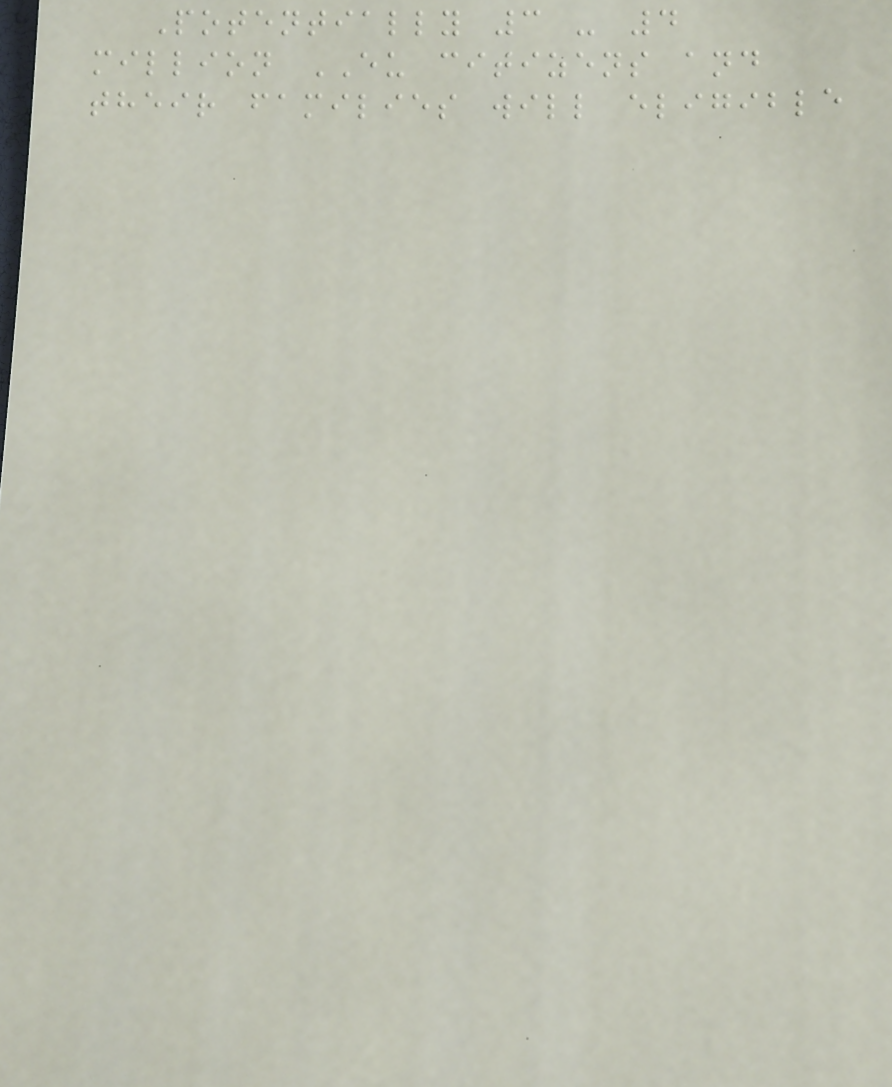Potentially 3 - 4
million EU citizens and
their families will eligible
